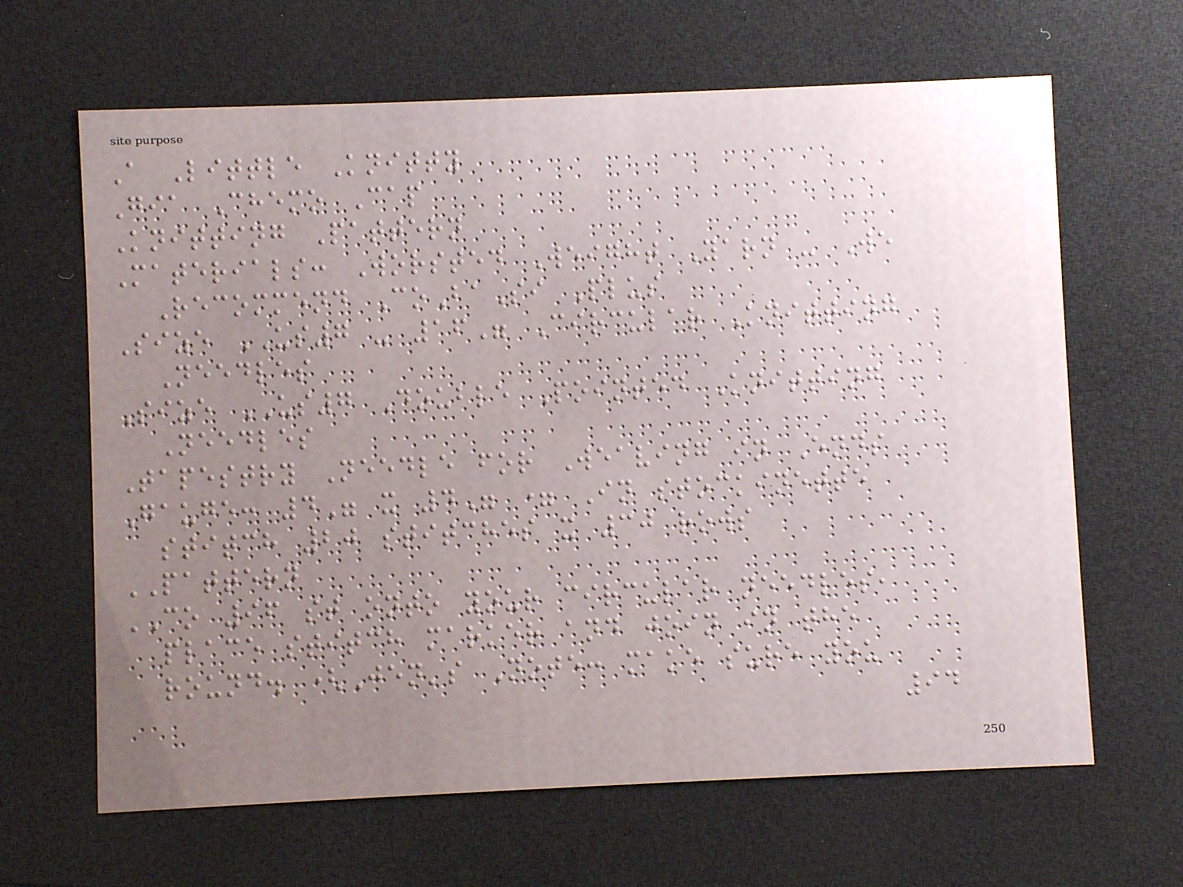A Little Knitty
Gia Chemo Cap
Knitting Pattern
Materials: Worsted Weight Yarn - We
Recommend CoBaSi Plus
Size US7 - 16" Circular Knitting
Needles
Size US7 Double Pointed Knitting
Needles
Tapestry Needle for Weaving in Ends
Gauge: 4" x 4" = In stockinette
stitch 20 stitches x 30 rows
PATTERN
CO 96 st onto your circular needles,
place stitch marker and join in the
round. (Jen's Note: make sure you
94
